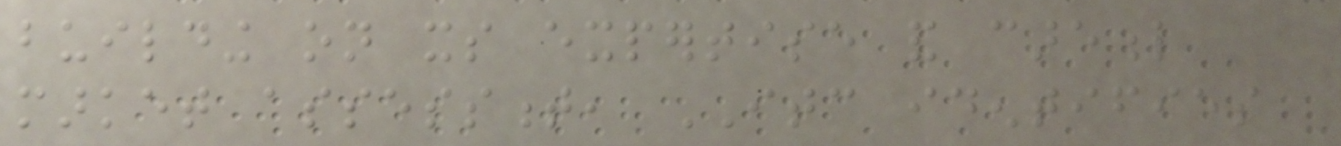building on its expertise and careful
market assessment, ITC identifies
